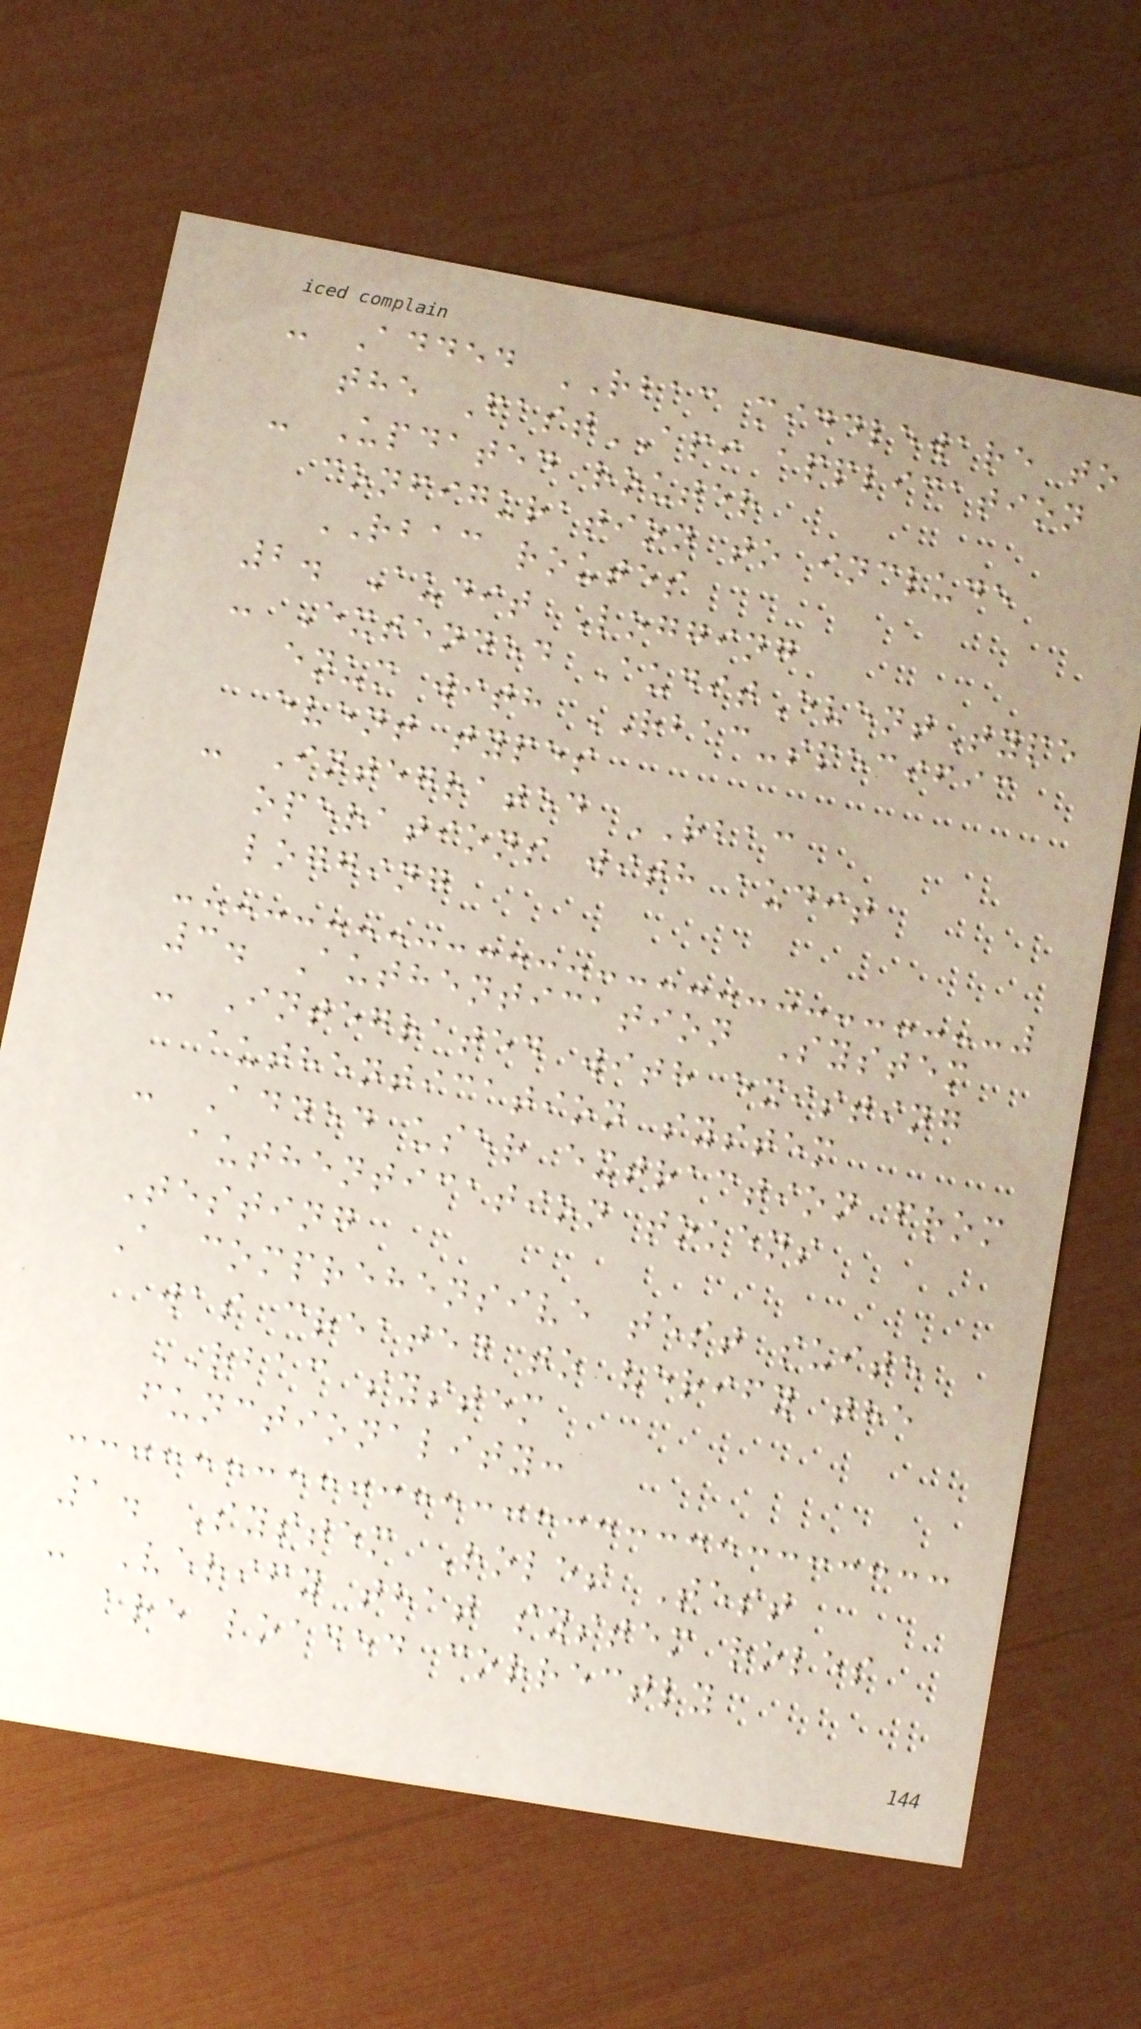- Added RBAC middleware to
the FastAPI application
- Updated router
configuration to include
RBAC routes
2. Audit Logging
- Extended AuditEventType
enum with RBAC-specific
event types
- Integrated RBAC
operations with audit
logging
3. Authentication System
- Integrated with existing
authentication system
- Added user extraction from
authentication tokens
Testing
A comprehensive test suite
was created to verify the
RBAC system
functionality:
1. System Roles Test
- Verify that system roles
are loaded correctly
